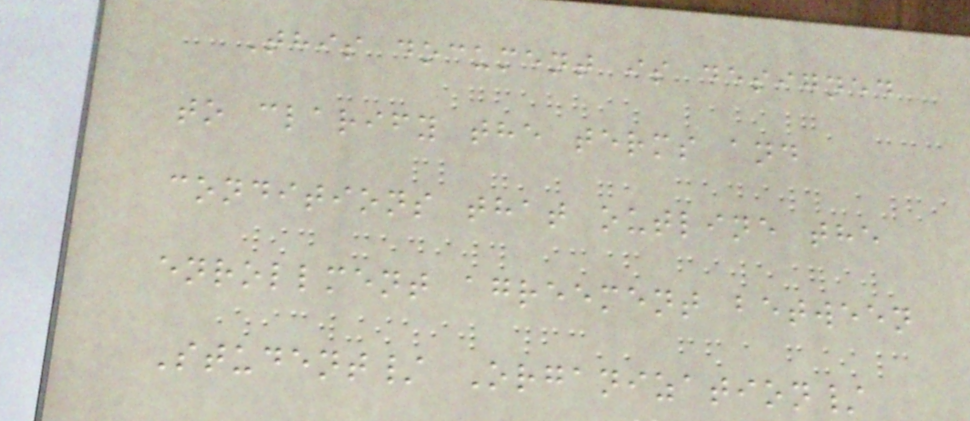This document is designed
to clarify the terms and
conditions that outline the
enrollment agreement between
Student/ Organization/
